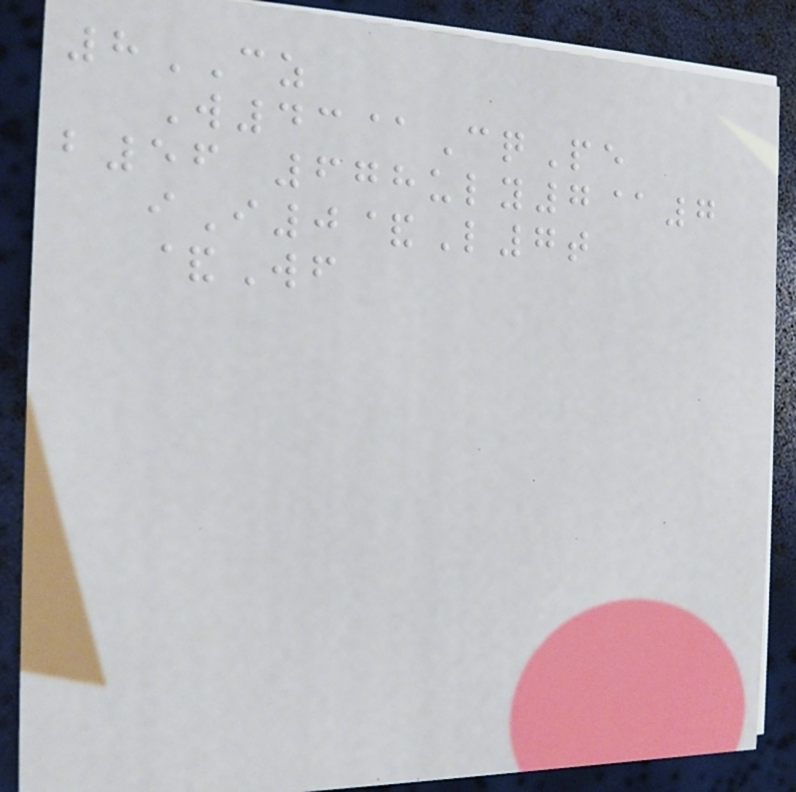8CZ
W43@CqPe
b56 678uly7@7
iI0&L7t
&Wf
